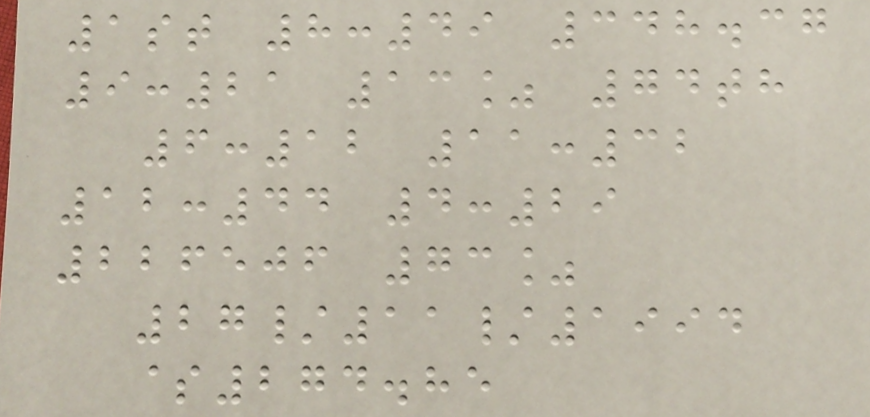1st 8:49 348.37
9:21 13% 74th
6:12 11:32
12:44 4:29
226506 73%
27/11/1994
$274.85
